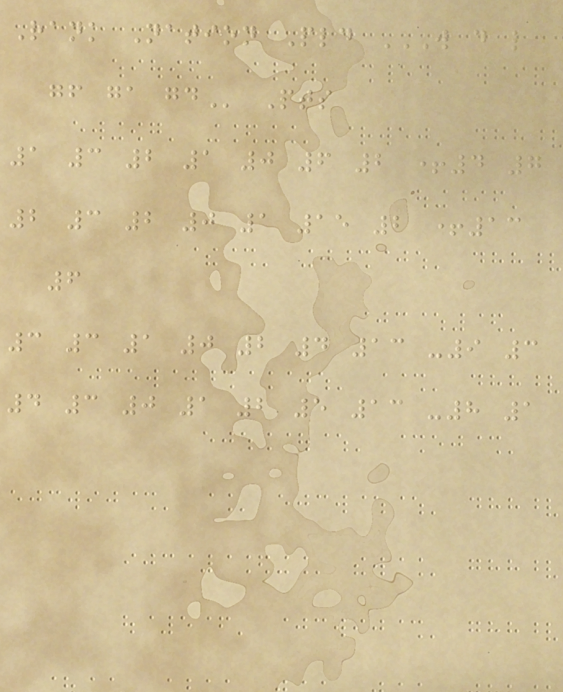Rank Nation Pld W D L
GF GA GD Pts
1 3 2 1 0 6 2 +4 7
2 3 2 0 1 15 2 +13
6
3 3 1 0 2 4 13 -9 3
4 3 0 1 2 5 13 -8 1
